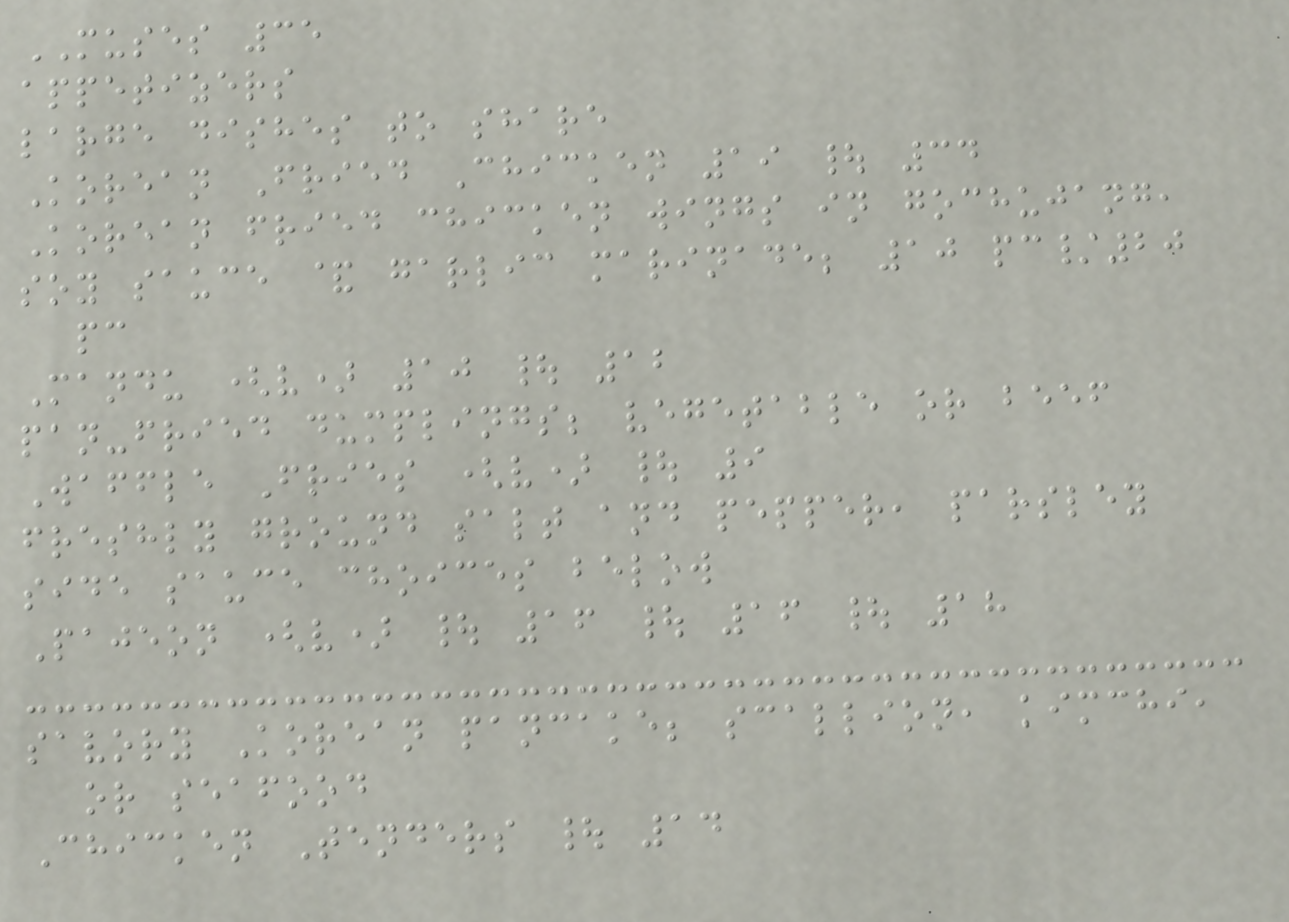MUSES 35
appetizers
large dishes to share
Korean Fried Chicken 19 | 34
Korean fried chicken wings in gochujang,
soy sauce & garlic marinade; 10 pc/20
pc
Mandu (v) 10 | 12
pan-fried dumplings; vegetable or beef
Waffle Fries (v) | 9
freshly ground salt and pepper, parsley
side sauce choices below
Pajeon (v) | 16 | 16 | 18
savory Korean pancake; scallion, kimchi,
or seafood
Chicken Tenders | 14
